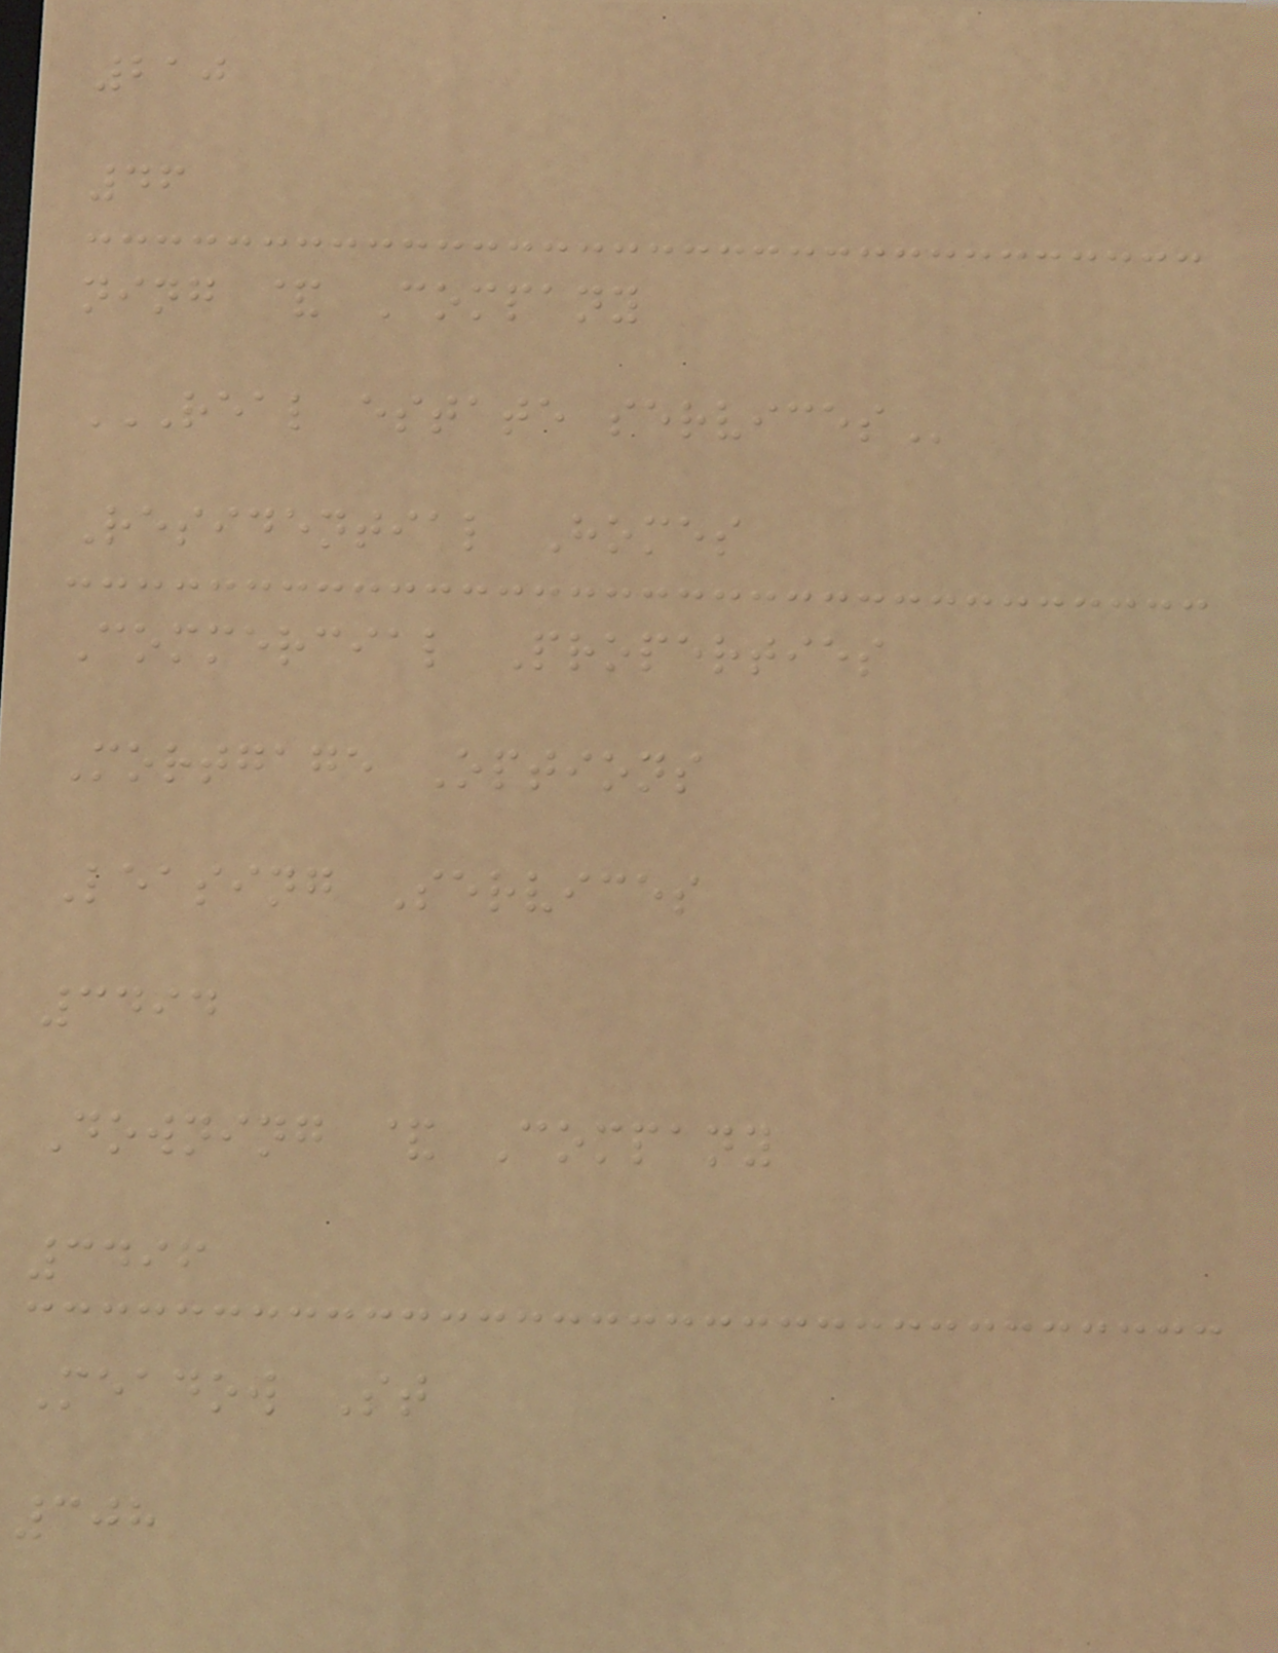210
46
ning & Company
REAL ESTATE SERVICES
Residential Homes
Commercial Properties
Mortgage Options
Leasing Services
3494
Downing & Company
3496
Meadow St
308
